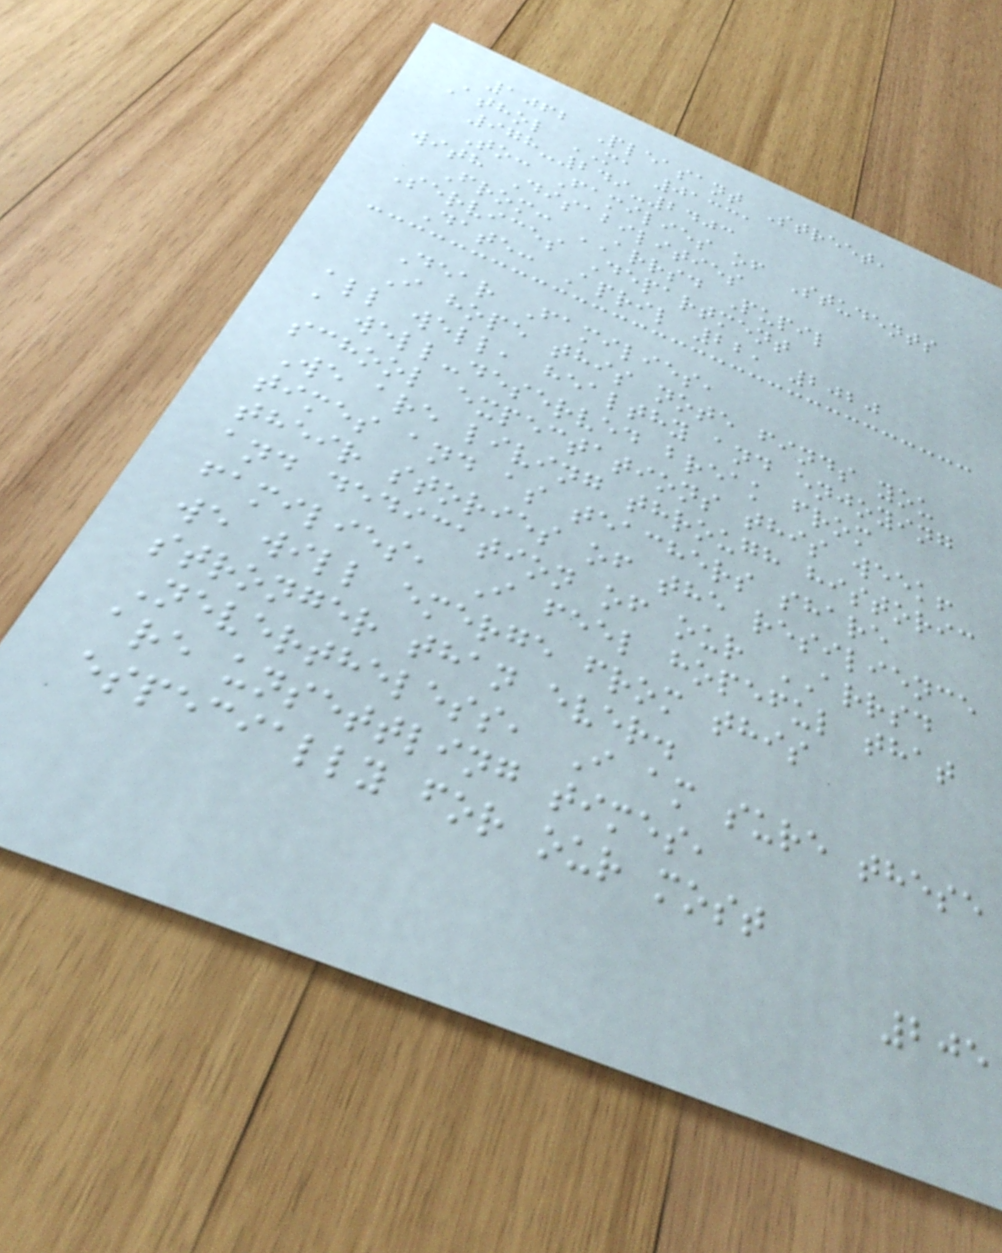1062 Pleasant Street,
Athol MA 01331
978-249-2403
To: Families of Students
with Disabilities
From: ARRSD Pupil
Services Department
Date: April 22, 2020
Dear Families,
I hope this note finds you
all well, healthy and enjoying
a well-deserved break from
school expectations this week!
We are living through historic
times and as teachers share
their stories of the resilience
and dedication of our ARRSD
families, I feel hopeful that
we will emerge from this
stronger than ever.
Nevertheless, I am sure these
are unsettling times,
especially for our most
205
